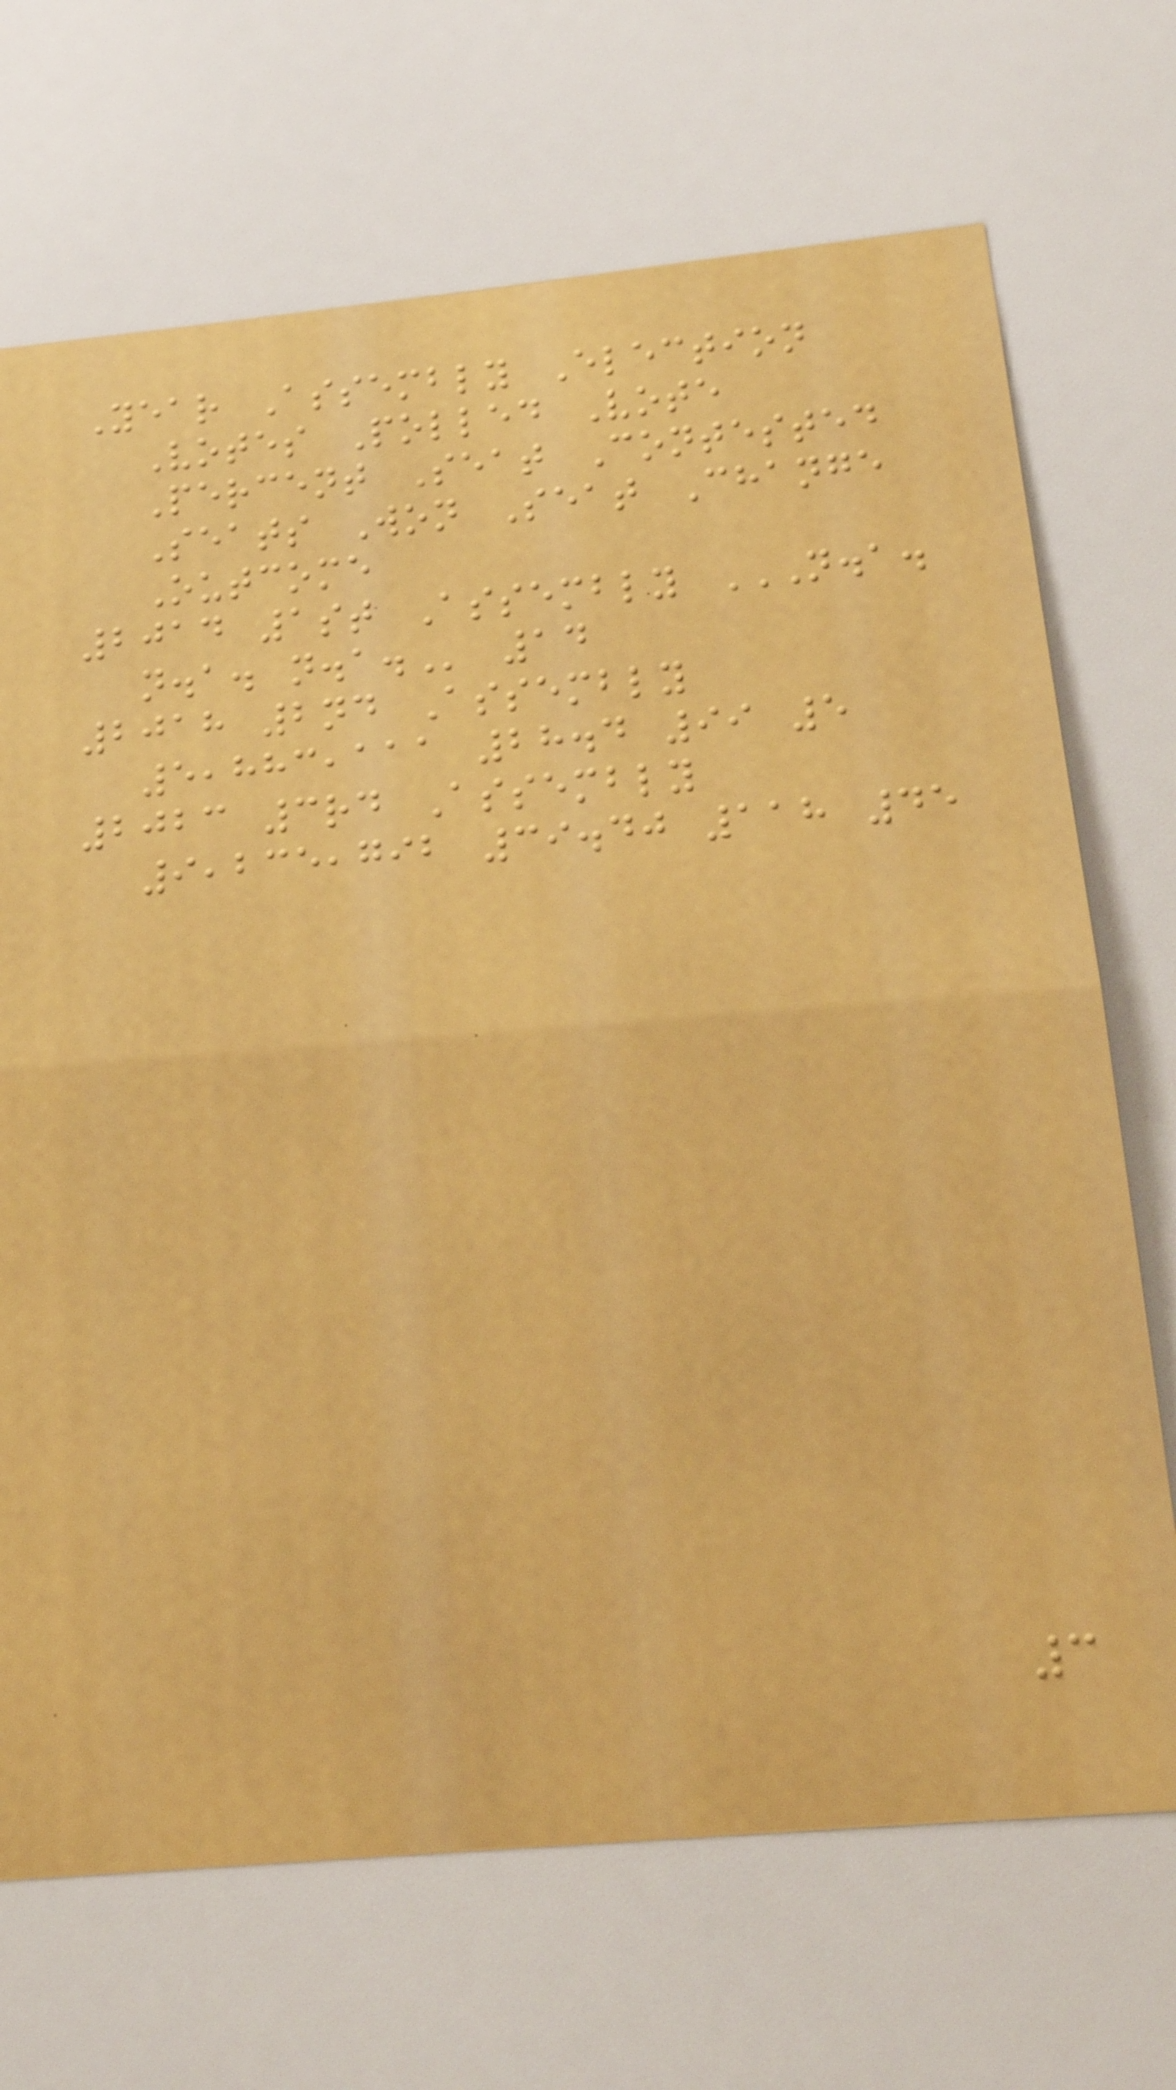Year Assembly Election
Votes Polled Vote
Percent Seat Contested
Seats Won Seat Change
Outcome
2014 1st Assembly N.A.
N.A. N.A. 14
2018 2nd Assembly
5,883,111 28.4 99 5
2023 3rd Assembly
9,235,792 39.40 118 45
3
